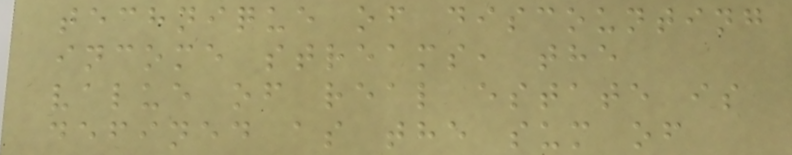technique of discounting
income streams, the
value of real estate is
defined as the sum of
